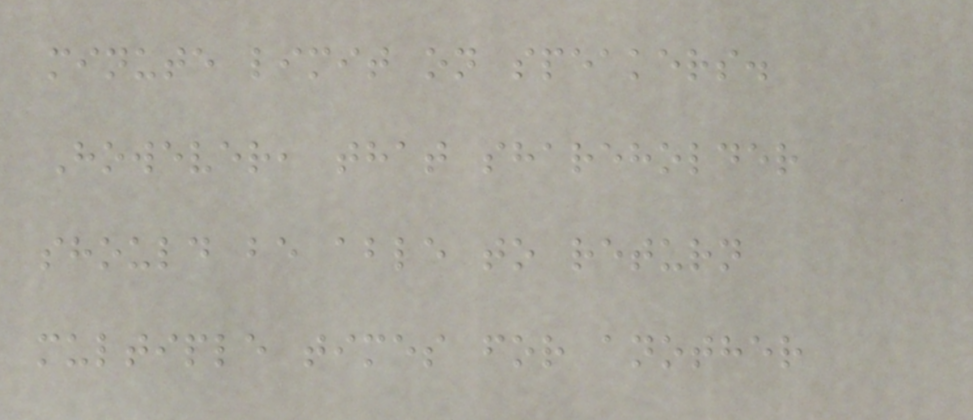minute limit on speakers.
However, that shareholder
should be able to return
multiple times for another
